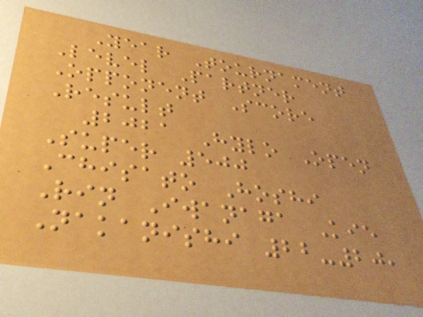Year Tournament
Level Partner
Opponent Score
Result
2021 Hylo Open
Super 500
Chisato Hoshi
Rin Iwanaga Kie
Nakanishi 22-20,
